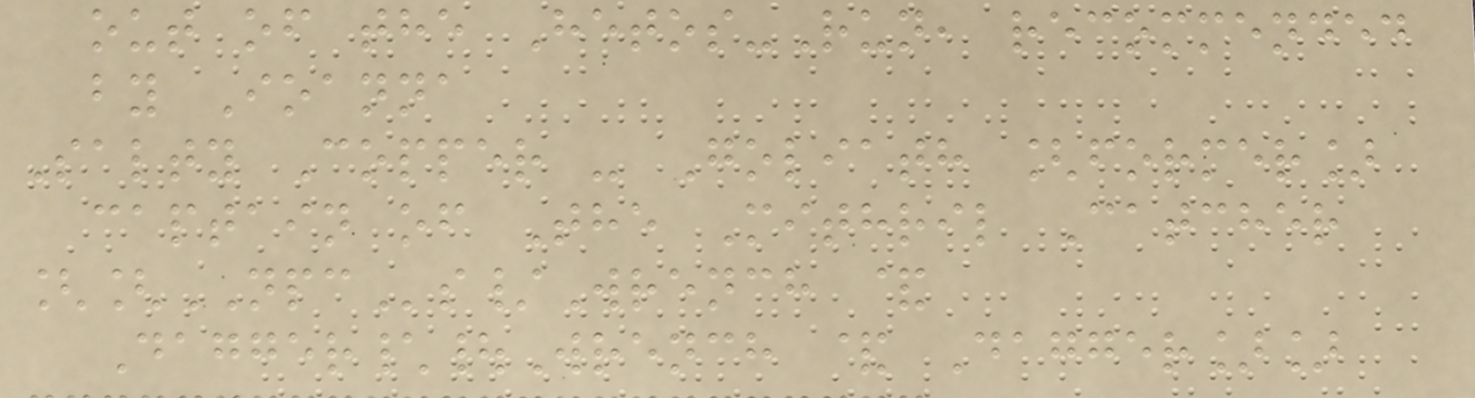out of the Hetos-Run, recommended
by Ioanna
Salty Copper - Goliath [former]
captain of The Mithril Catcher
[[NPCs/Wrench &
Dagger\|Wrench & Dagger]]
